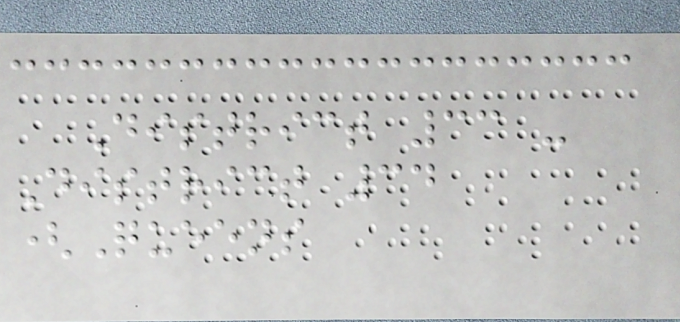District 33 -
District 34
(Queens
